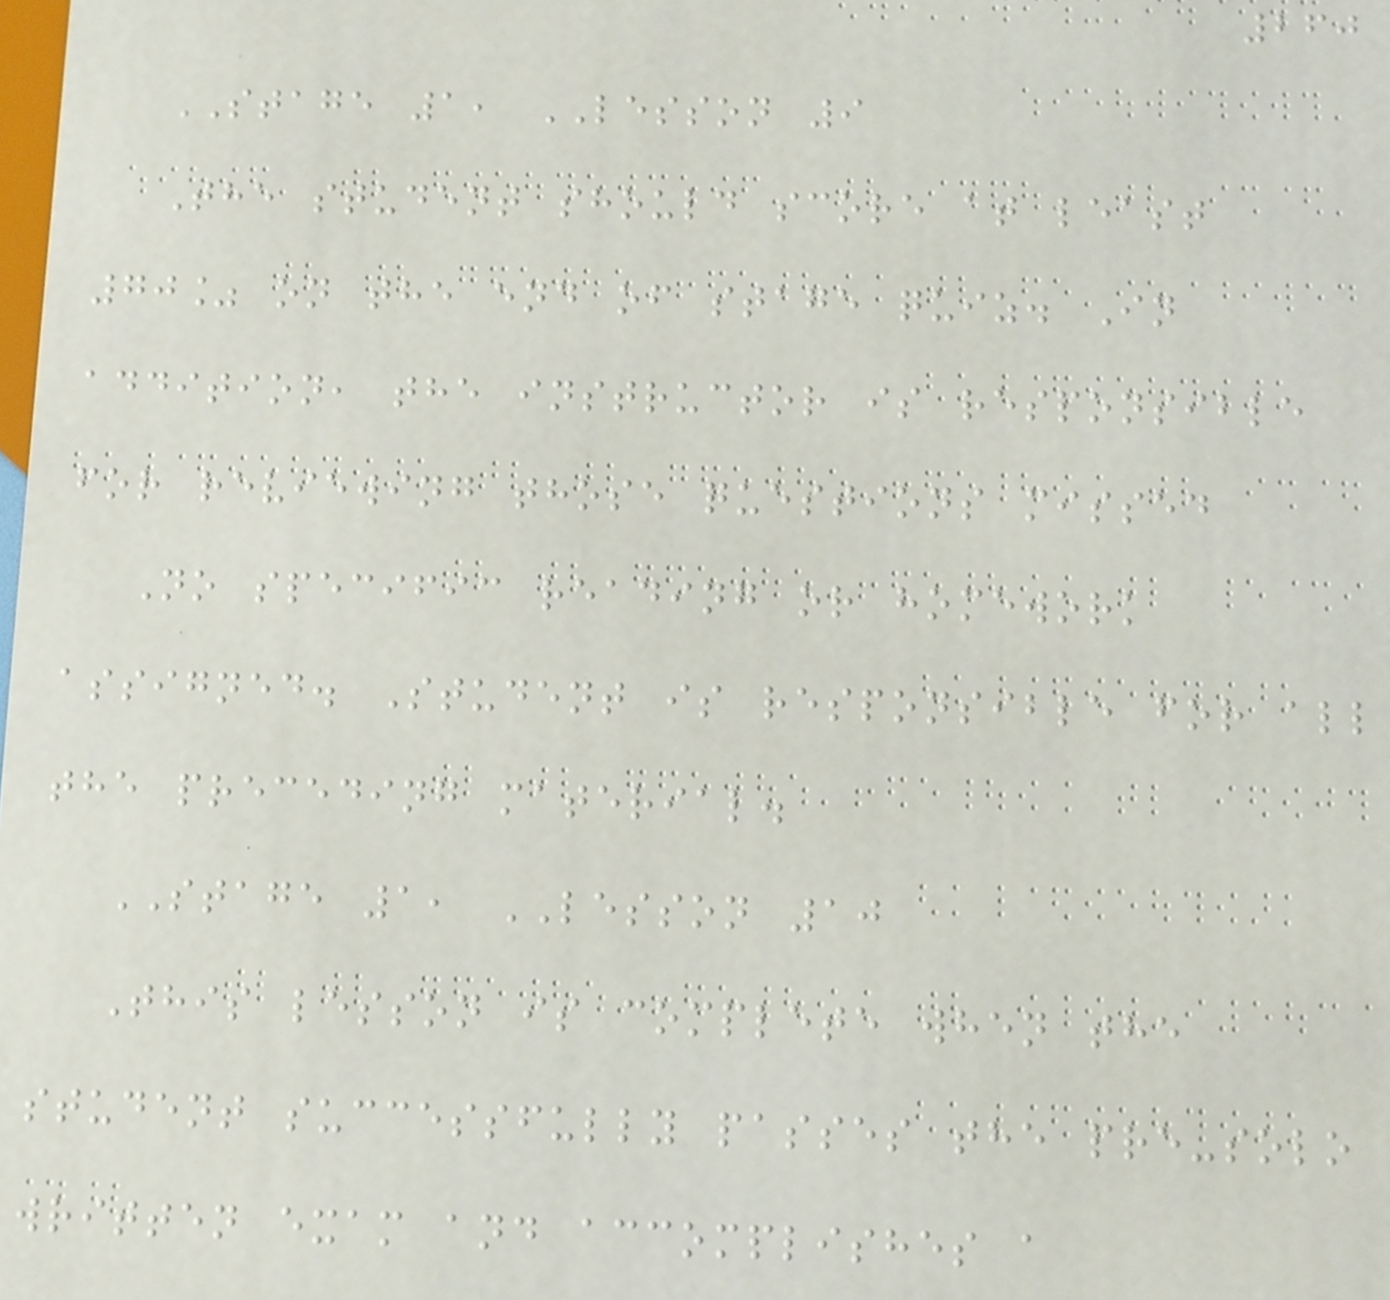260
STAGE 1, LESSON 9
The student should score at least
70% on the end of stage quiz. In
addition, the instructor is responsible
for reviewing those questions missed
No specific reading or homework
assigned. Student is responsible for all
the preceding material.
STAGE 1, LESSON 10
This lesson is complete when the
student successfully passes the pre-solo
written exam and accomplishes a
